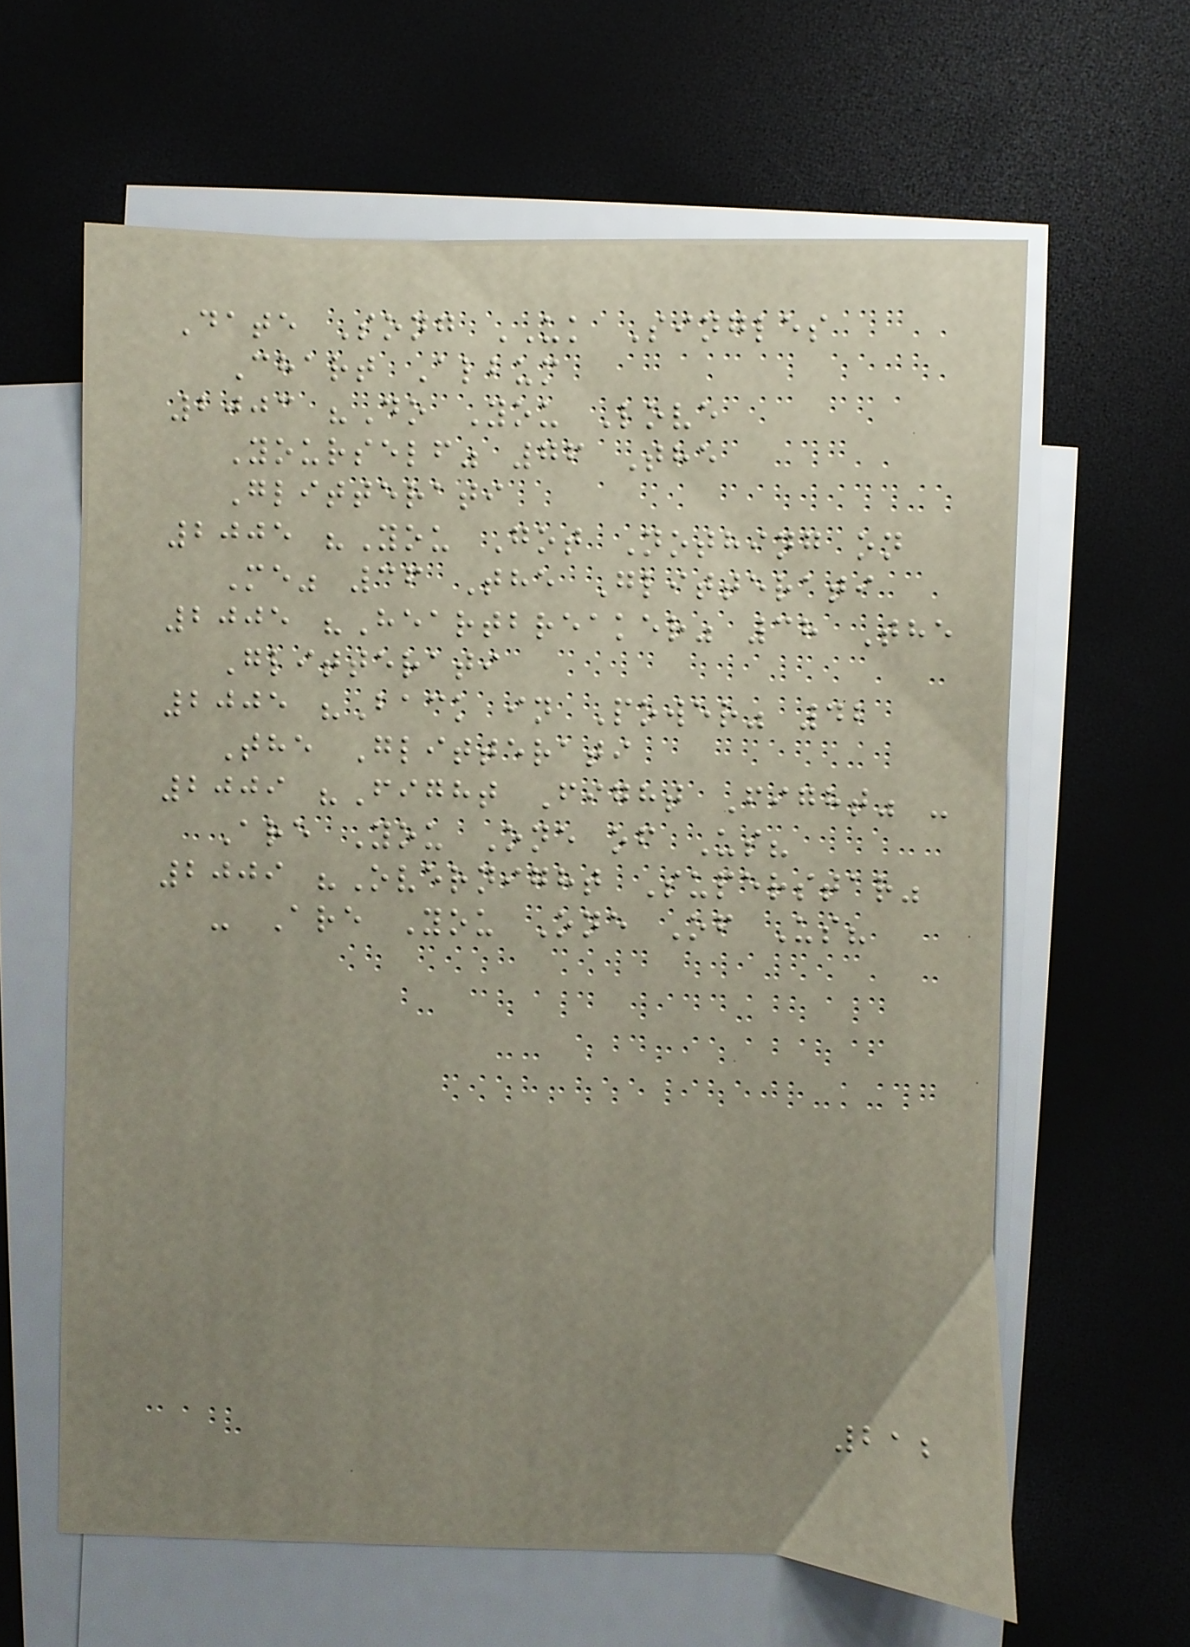Date Song UK Singles
Chart Album
2003 "Do You Love
Yourself" 76 The
Glitterati
2005 "You Got Nothing on
Me" 36 The Glitterati
2005 "Heartbreaker" 38 The
Glitterati
2005 "Back in Power" 42
The Glitterati
2009 "Fight Fight Fight" -
Are You One of Us?
2009 "Overnight Superstar"
- Are You One Of Us?
212
